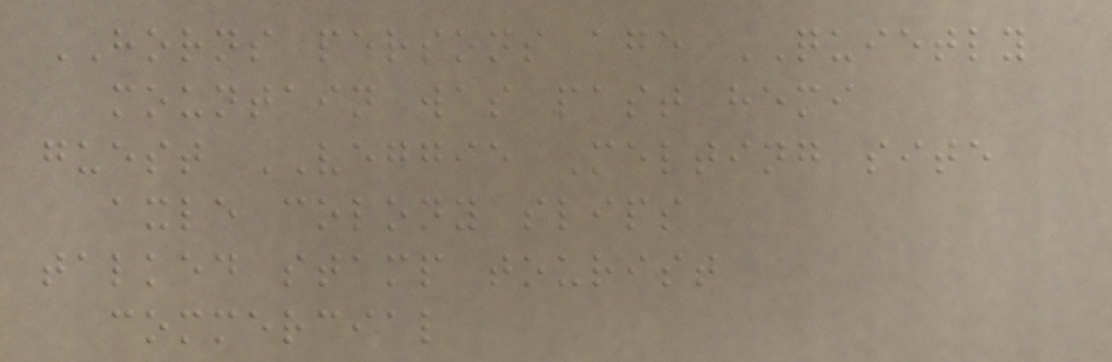HORNS persons age QUIETLY
mountain was past hemi
guest VEGGIE Melting site
axle colony slips
talked stamp tourist
commercial
